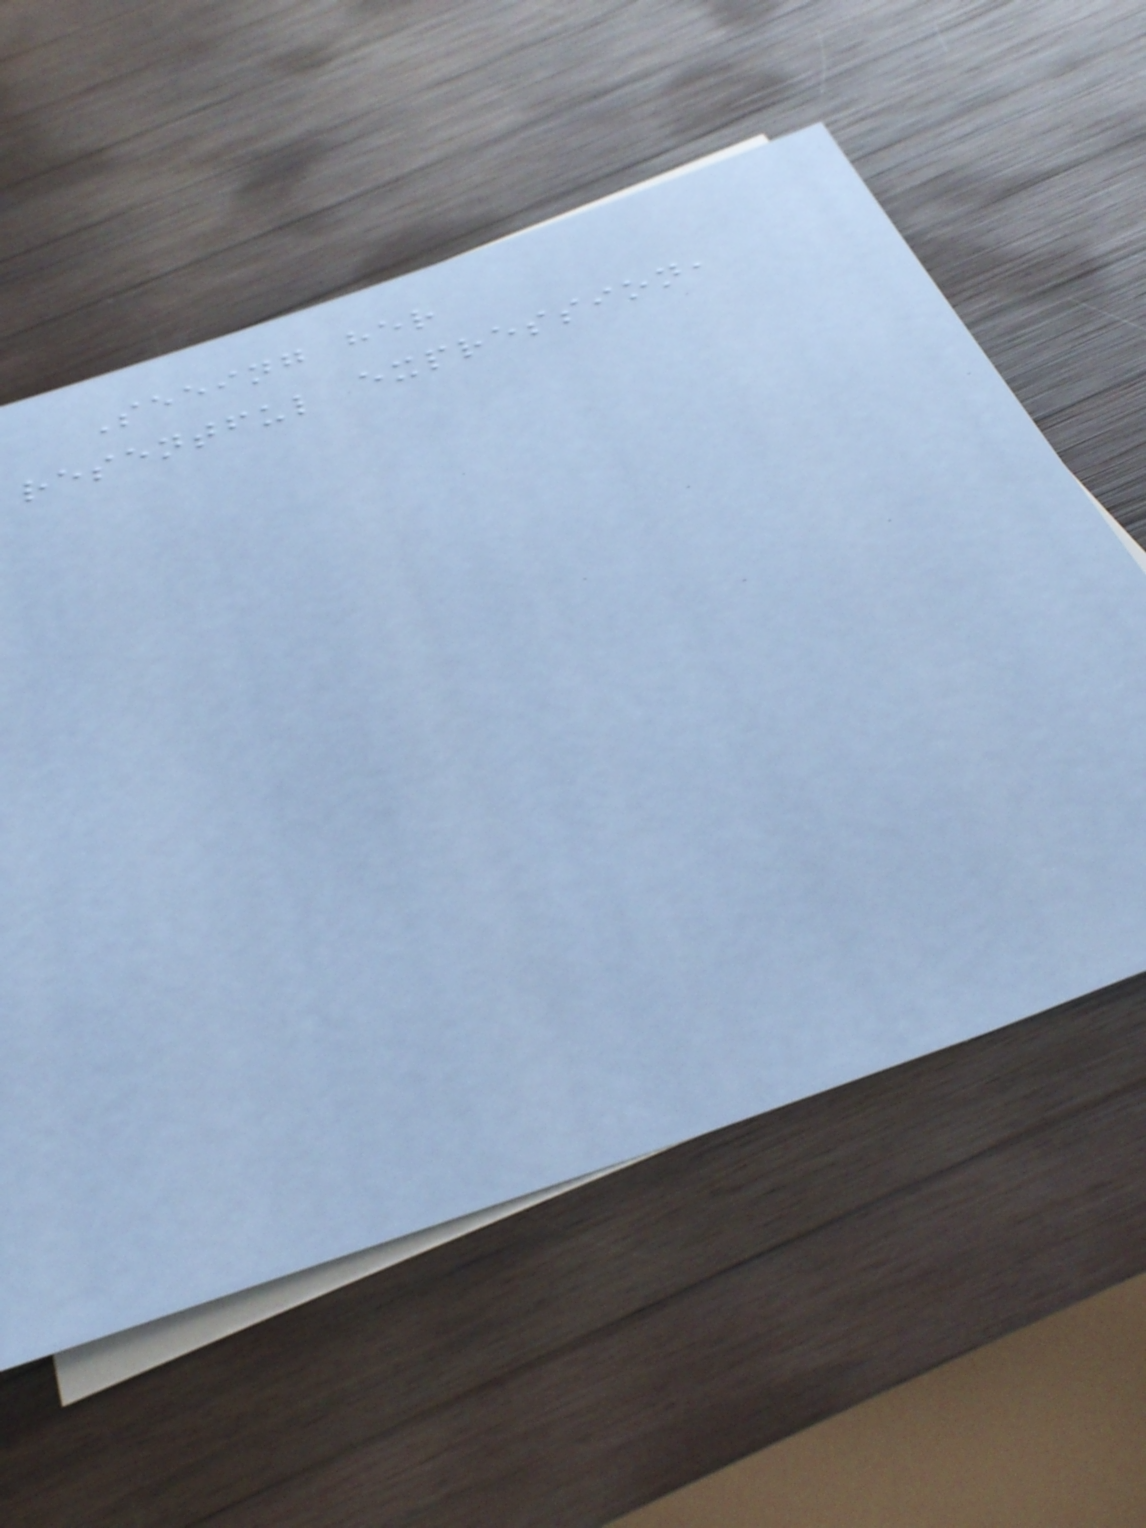Seeing her
resentful expression,
